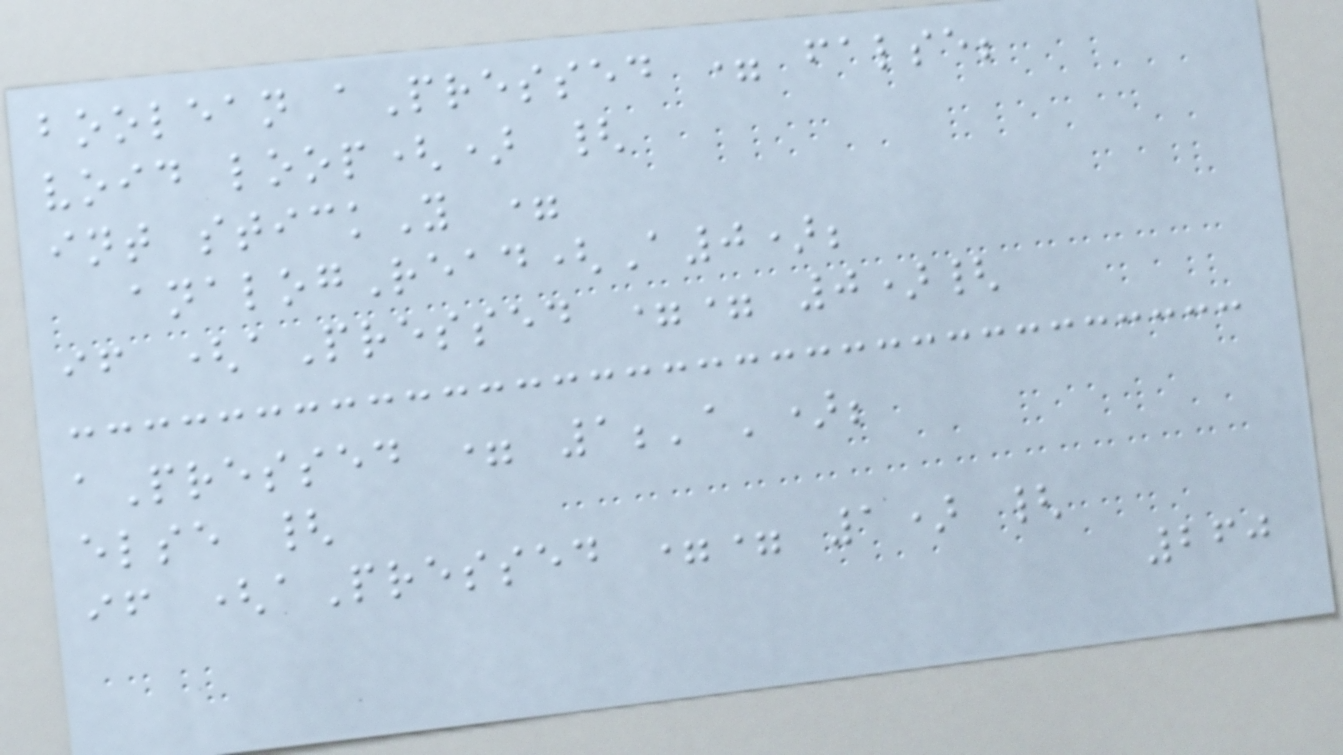boolean aPressed = false;
void loop() {
int stickY =
analogRead(A0);
if (aPressed == 0){
aPressed = 1;'a');
else {
if (aPressed == 1) {
260
